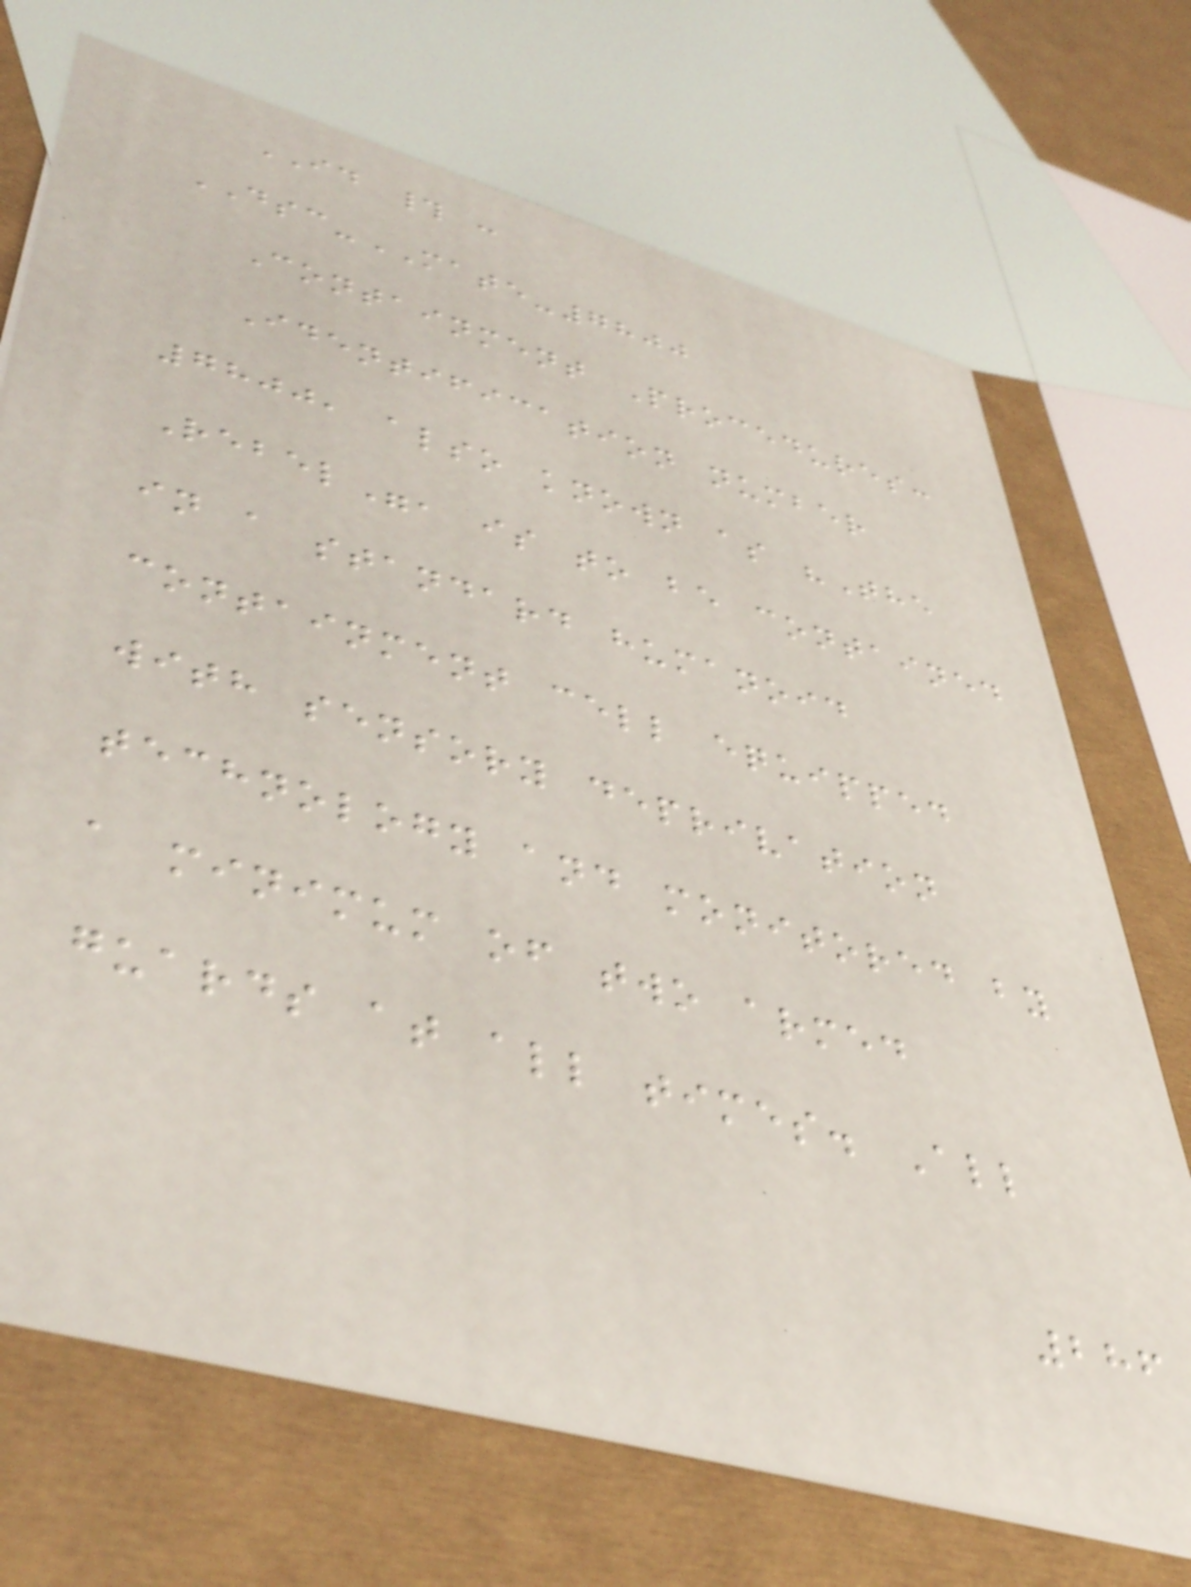ID # :
DSC-MATE-7800
Containment Procedures:
Identification number
7800, also known as "The
Rebel", is to be contained
in a standard humanoid
containment cell equipped
with sensory deprivation
technology and monitored by
a minimum of two armed
guards at all times. All
286
